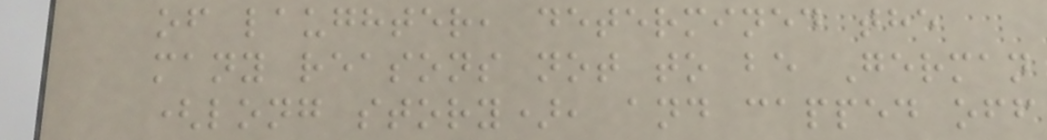of laughter, determined the
many reasons not to be German
(long story), and capped off
